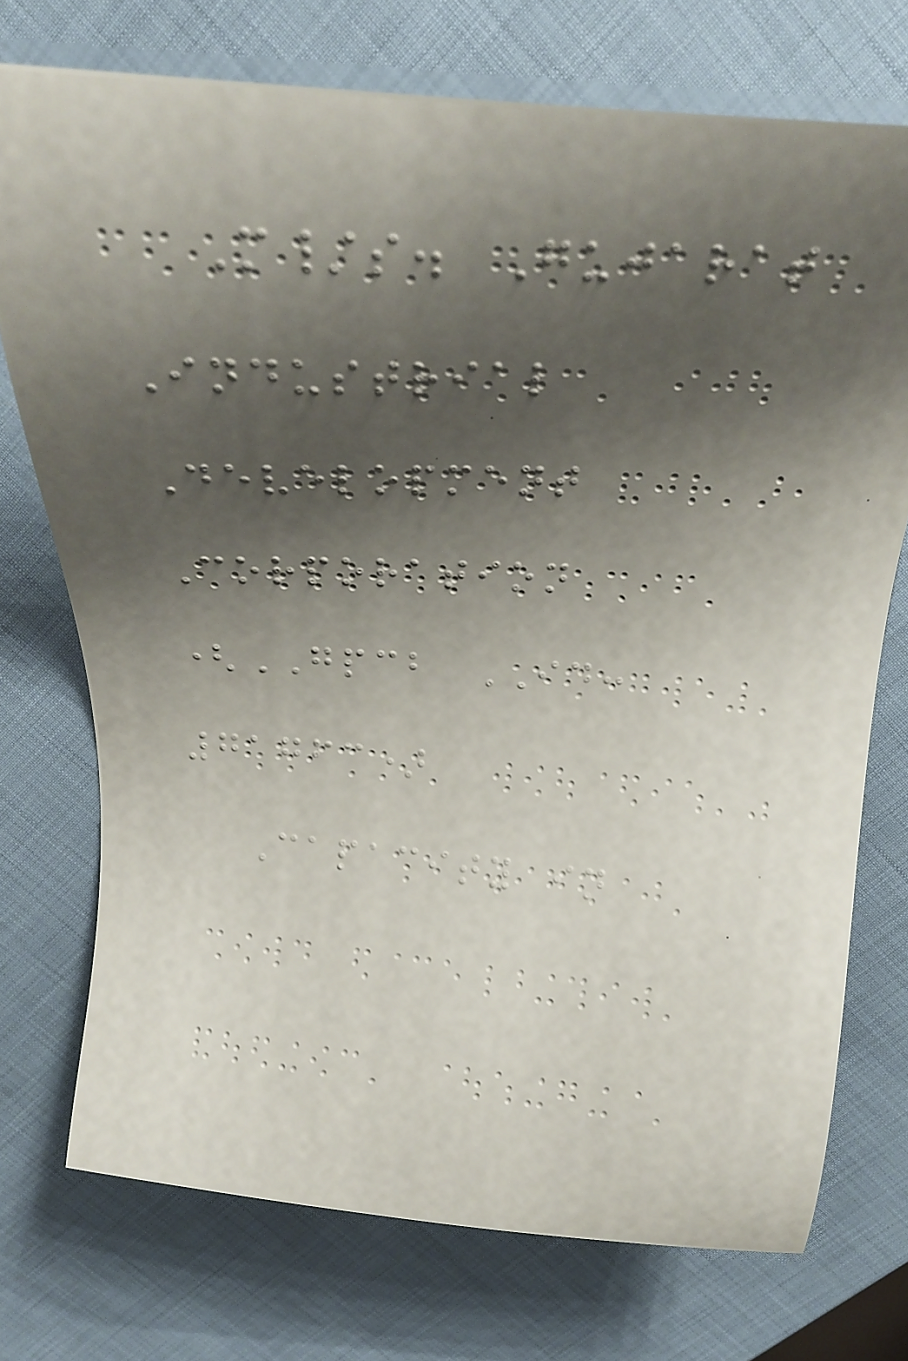M/s. Gujarat
Industrial
Development
Corporation
(GPCB ID:
71763)
Capacity in
